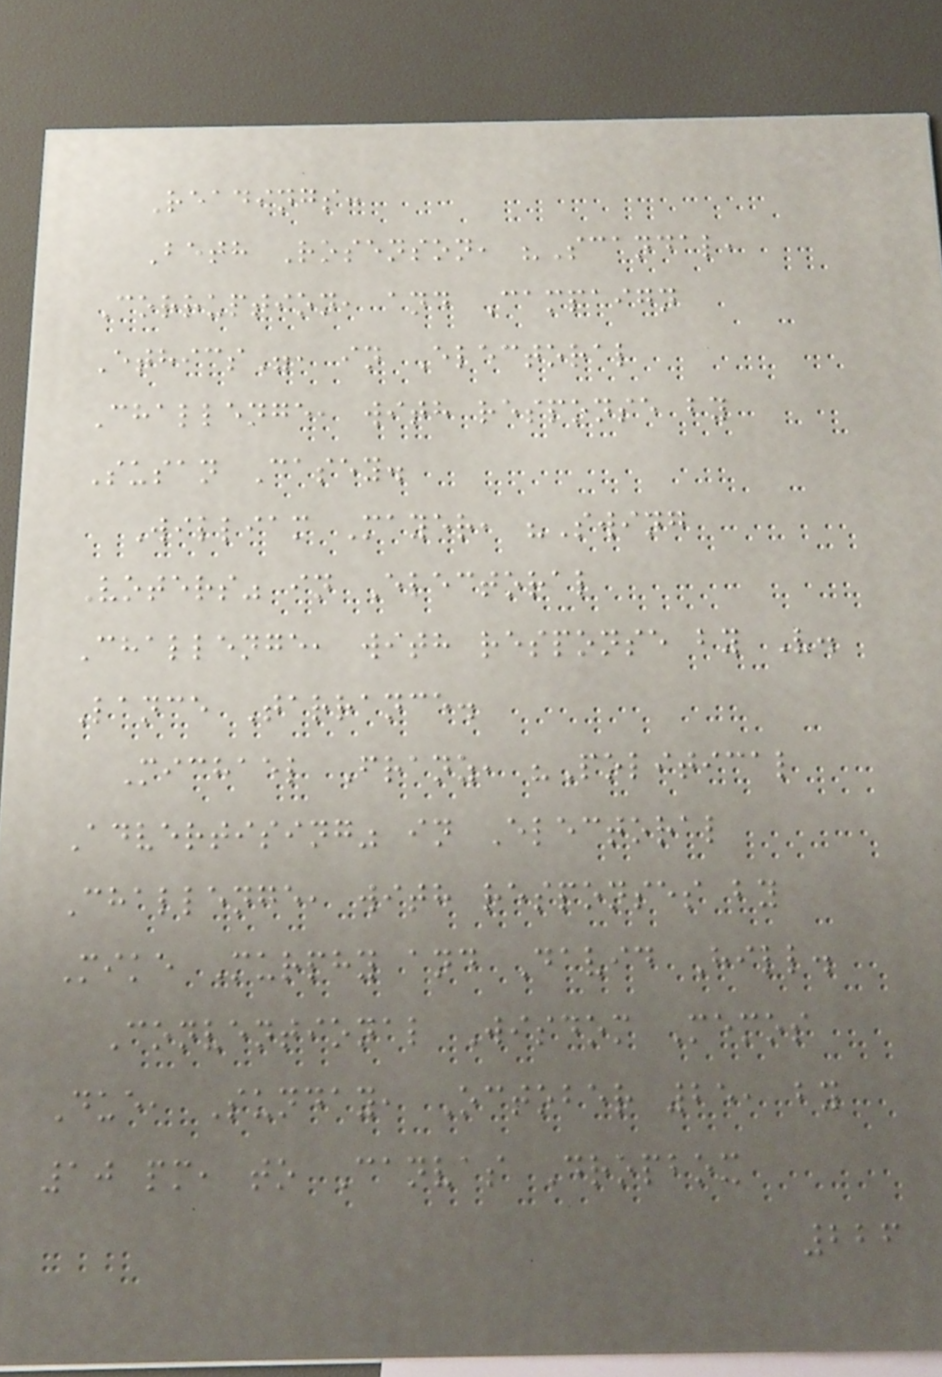Readings:
Beth Rosenson, "Scandal,
Corruption, and Campaign
Ethics", in Electoral
Challenge, with response by
Susan Casey.
William Mayer, "Swing
Voters" in Electoral
Challenge, with response by V.
Lance Tarrance.
Michael Franz, "Political
Advertising" in Electoral
Challenge, with responses by
Mike Murphy and David Hill.
Conventional Wisdom Memos
Due, Sunday, October 25, by
10 pm, to Canvas Dropbox
226
